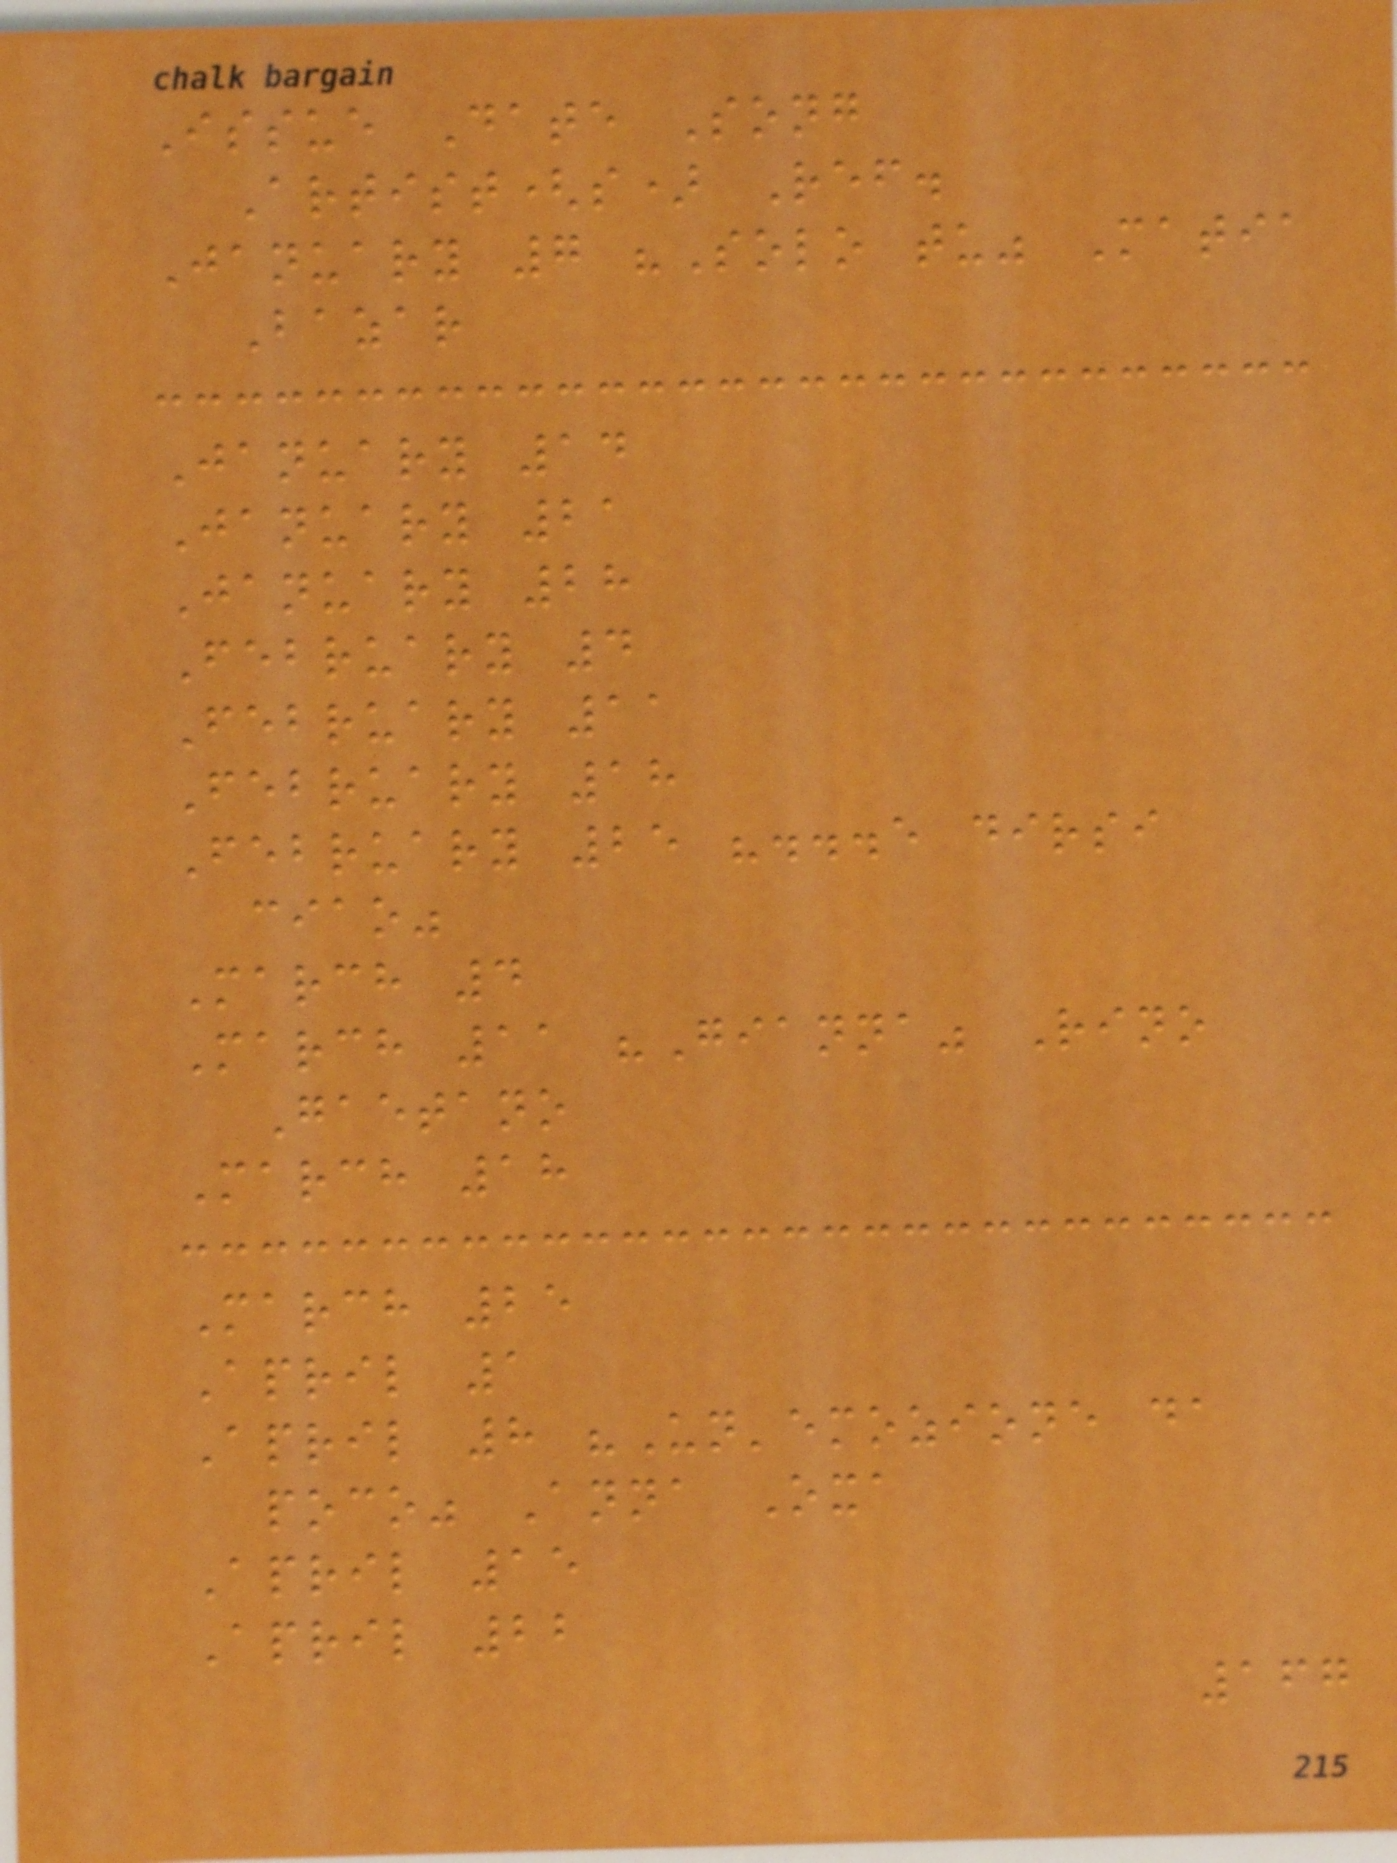Issue Date Song
Artist(s) Ref.
January 7 "Solo tu" Matia
Bazar
January 14
January 21
January 28
February 4
February 11
February 18
February 25 "...e dirsi
ciao"
March 4
March 11 "Gianna" Rino
Gaetano
March 18
March 25
April 1
April 8 "Un'emozione da
poco" Anna Oxa
April 15
April 22
167
